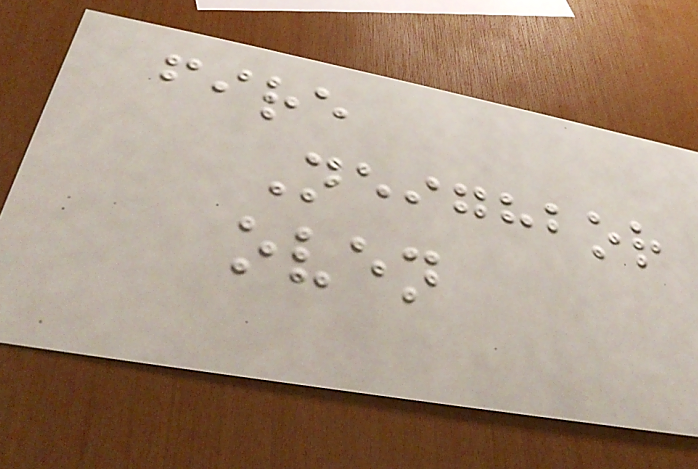fire
Neighbor
oven
